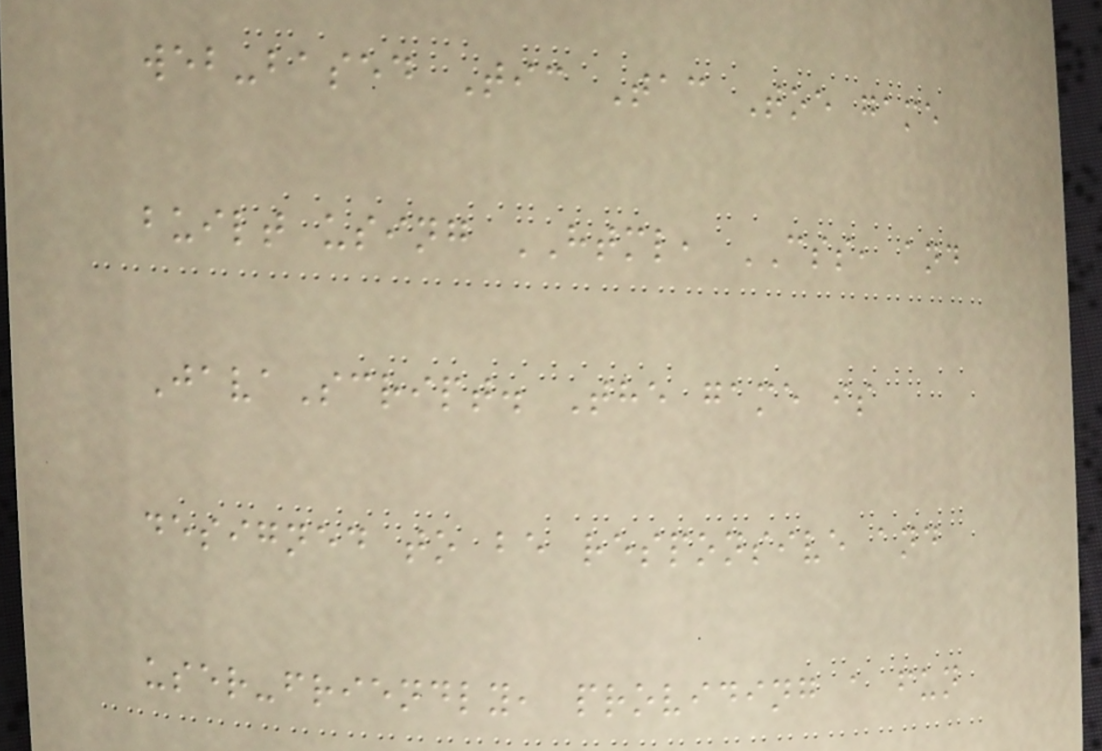web-based Tic Tac Toe game
built using HTML, CSS, and
JavaScript. The game is
designed to be responsive and
user-friendly, providing a fun
